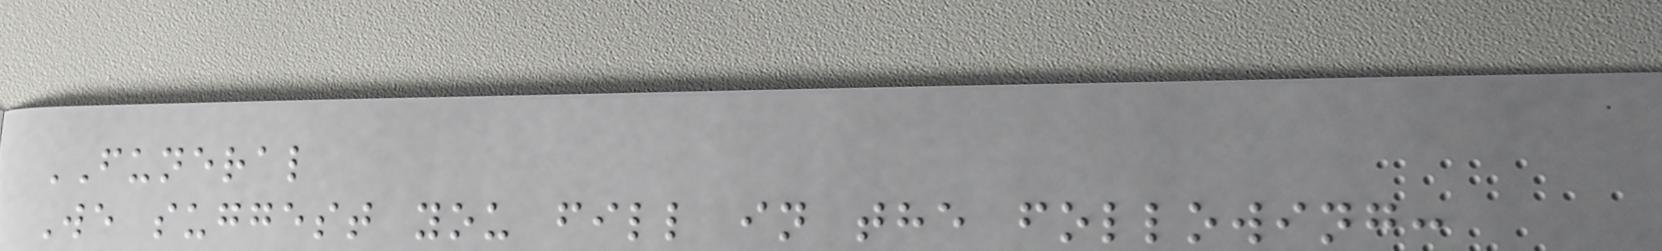FUNERAL
We suggest you fill in the following:
